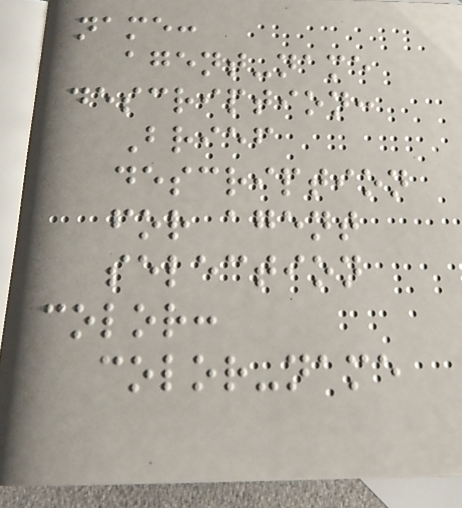name:
agent-name
description:
Brief
description
for agent
selection
color:
color-name
